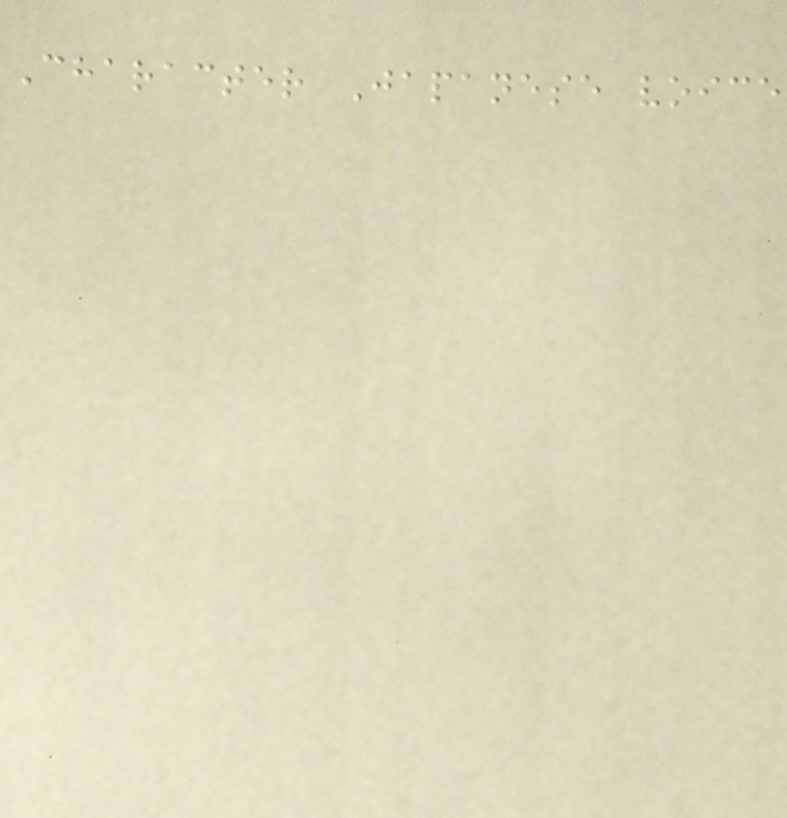Character Japanese voice
